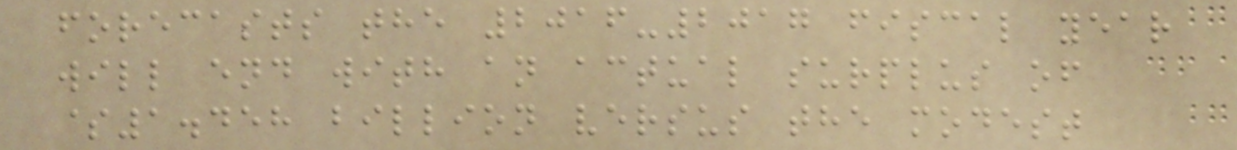forecasts the 2016-2017 fiscal year
will end with an actual surplus of
$1.458 billion versus the modest
